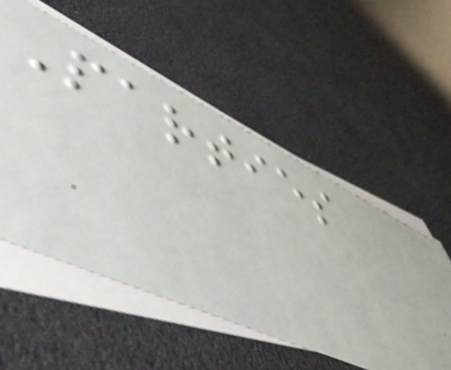Parties
